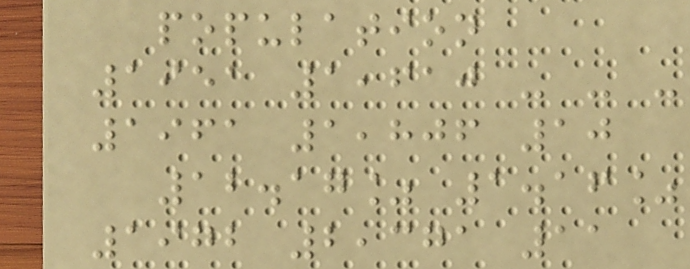population
1951 1,610 - - -
1961 1,806 10
12.17% 1.16%
1972 2,371 11
